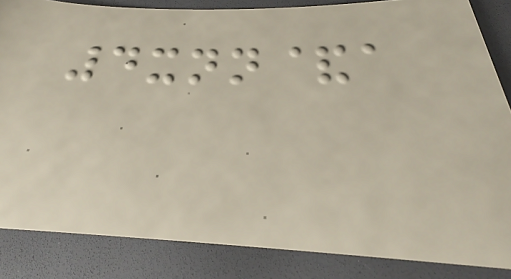4xnn&a
